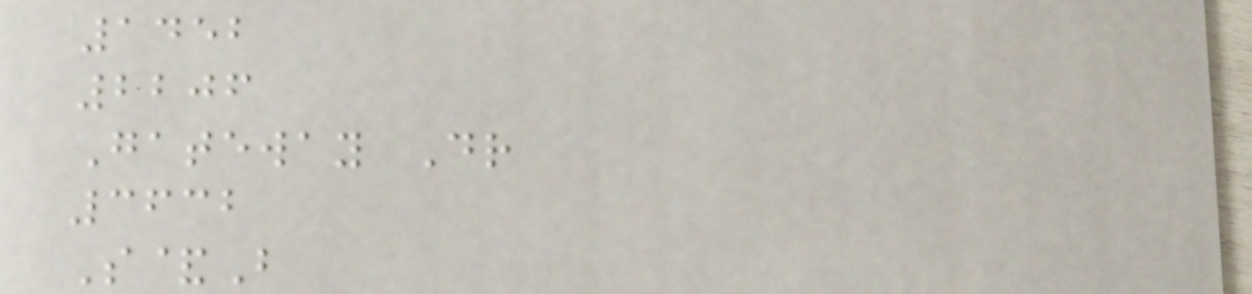1452
2206
Gateway Dr
3632
S&B
